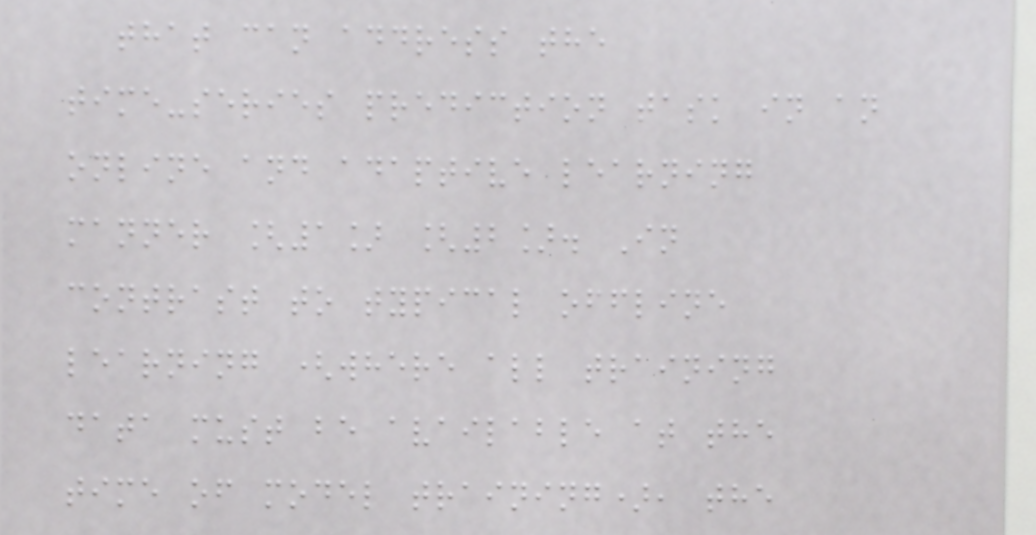that can address the
time-series prediction task in an
online and adaptive learning
manner [1] [2]. In
contrast to typical offline
learning (where all training
data must be available at the
time of model training), the
